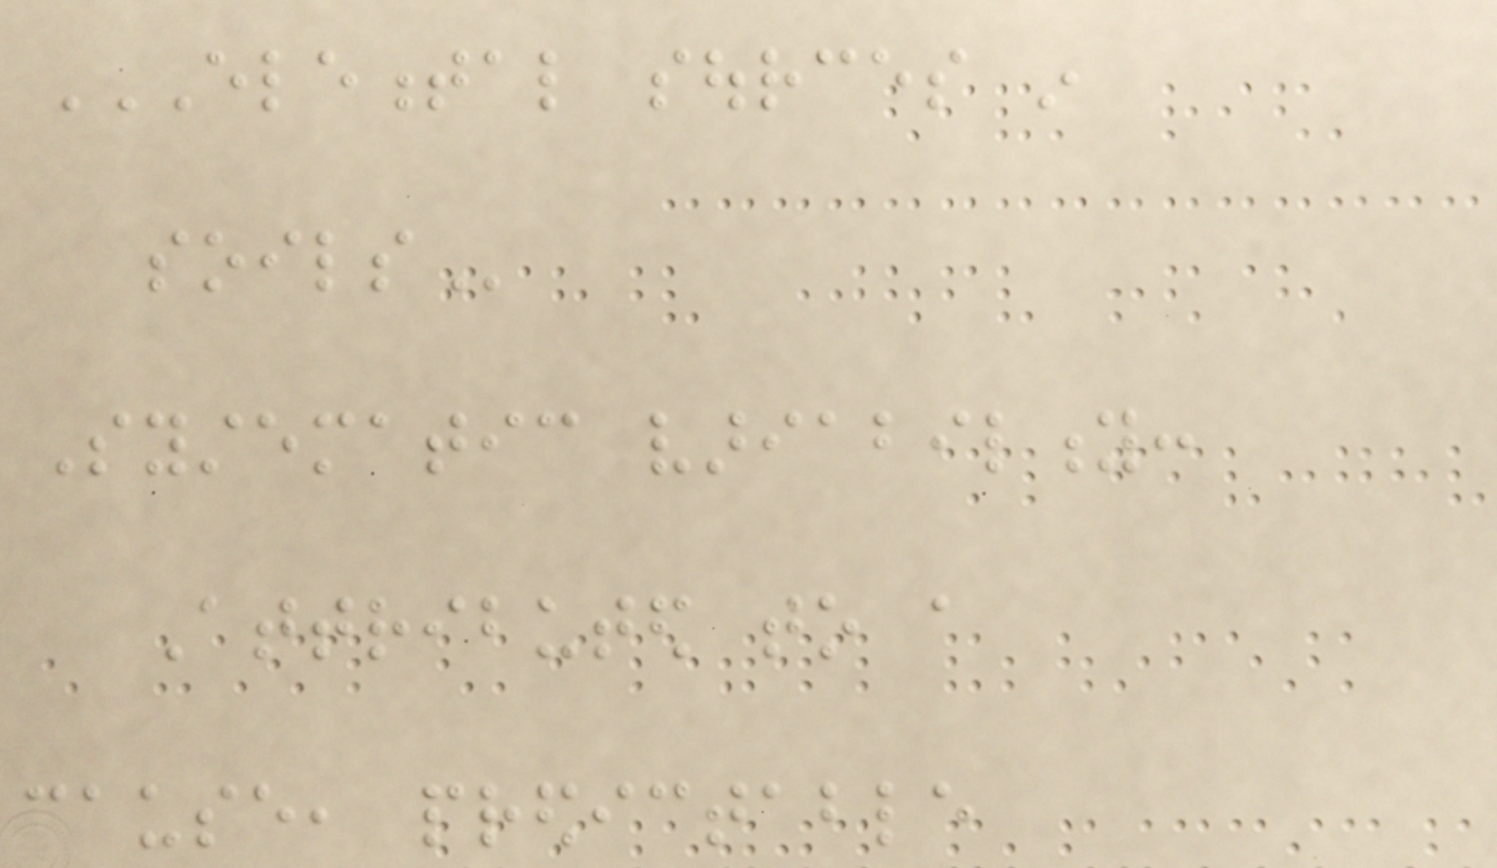ELEMENTAL SOURCES IN
SOILS
Systematic variability:
Attributed to a
cause, predictable
